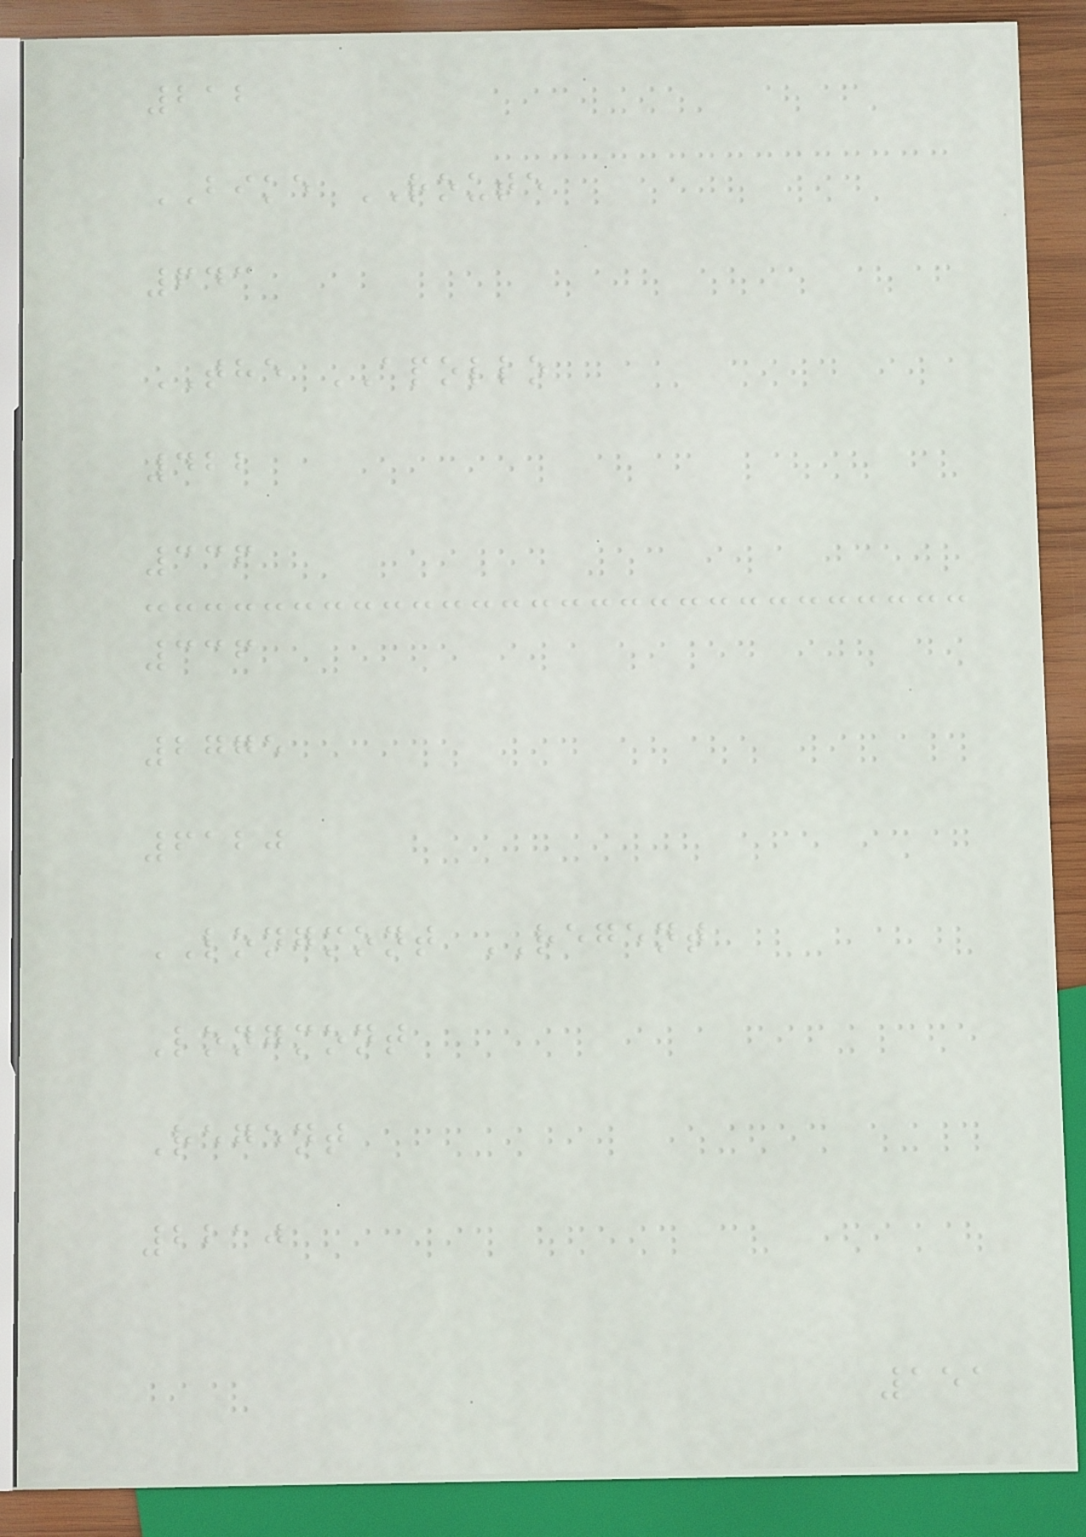212
BIKE ROUTE
643
THE APOLLO
422
336
336
2775
6120
LONGMONT REGENT
Longmont
Regent
2210
151
